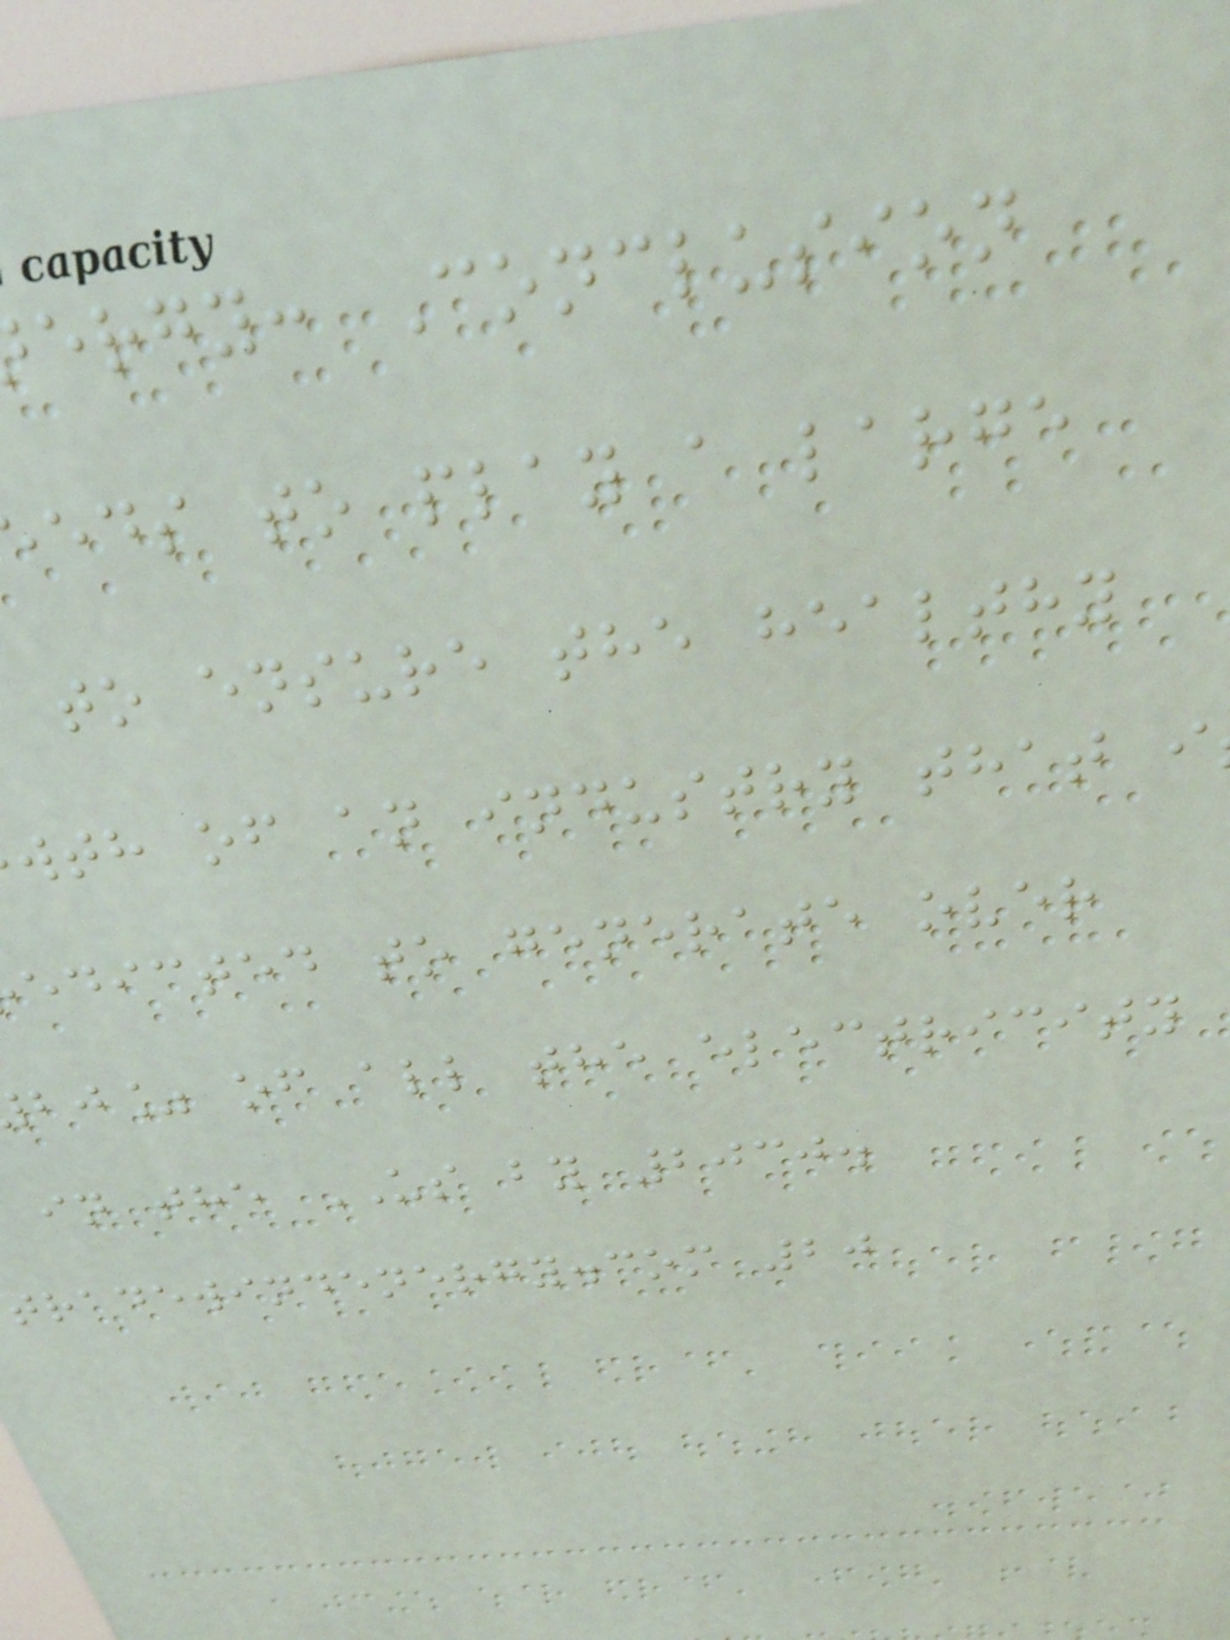ergy: Conclusion
eds to play a large
to ensure the healthy
wth of an industry that i
edicted to generate over
bj% of all the electricity
in the US by 2030.
tradewindenergy.com 20
